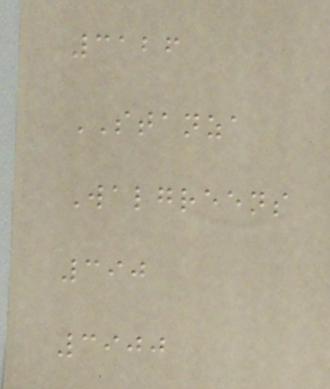3126
STANZA
Walgreens
390
3900
